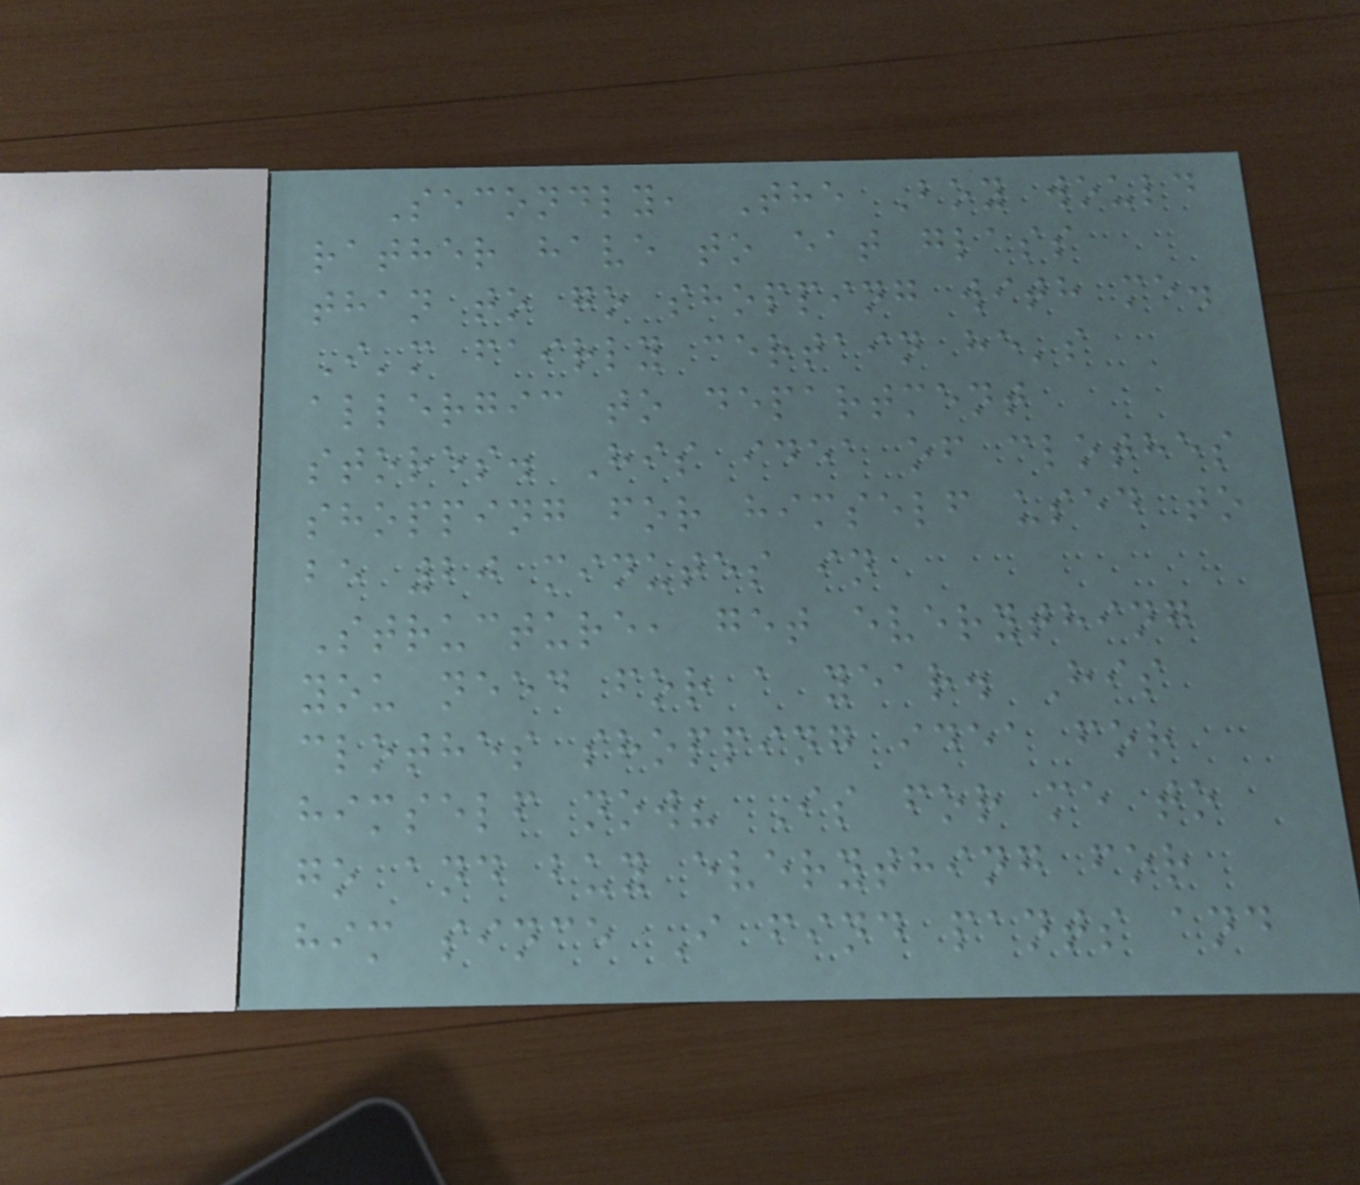Secondly, The Boy would
rather have to eat glass
than to go shopping with me.
I'm fairly certain he's
allergic to department
stores. His idea of clothes
shopping for himself used to
be 20 minutes in
Structure, get everything
you need for a year. His
clothes shopping idea for
himself now? Is for me to
go and buy everything for
him since I find pants and
